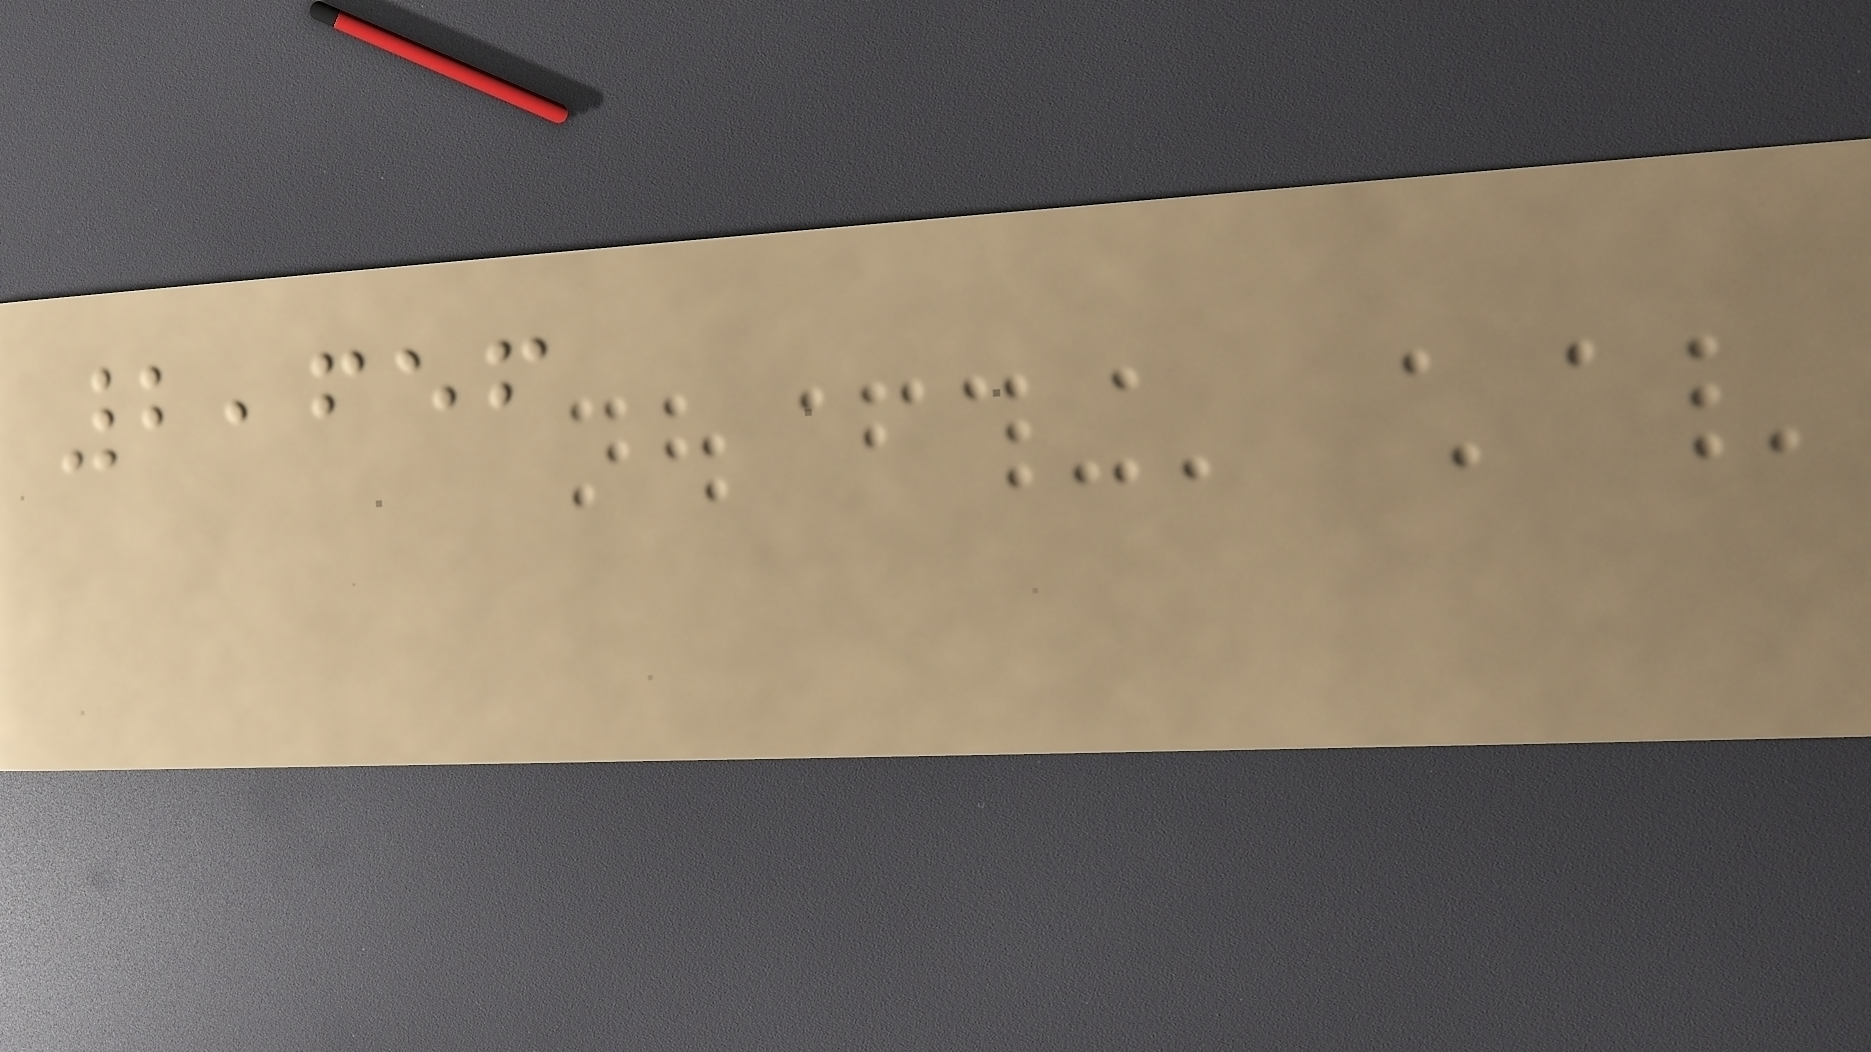2,656
